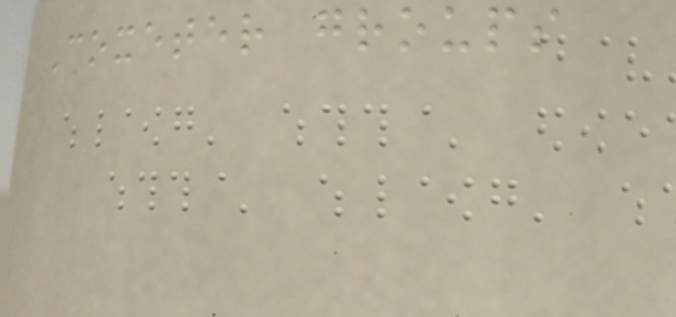Coxeter groups
